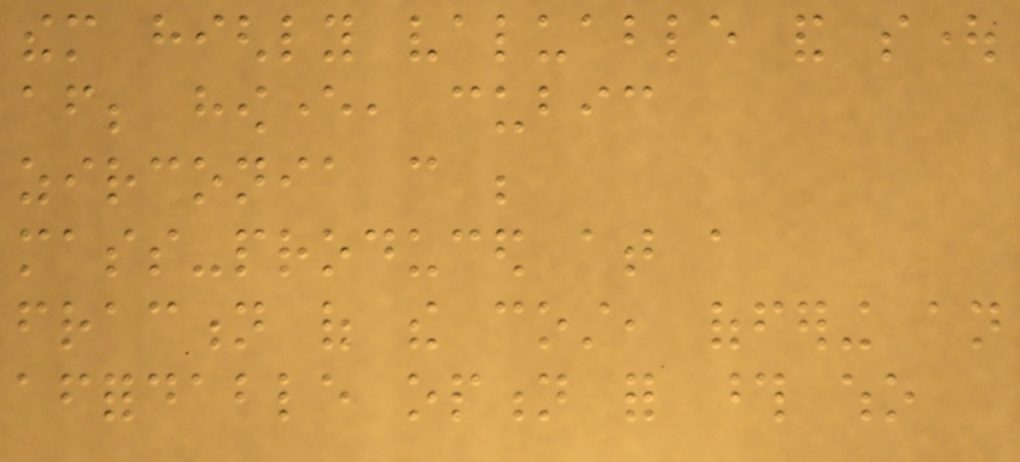them highly valuable and sought
after; however, cubic
zirconia can be
mass-produced at a
fraction of the cost, offering an
affordable option for those who
